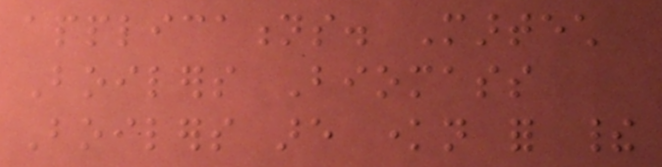applications. Martech
Boilers Biomass
Boilers are known for their
